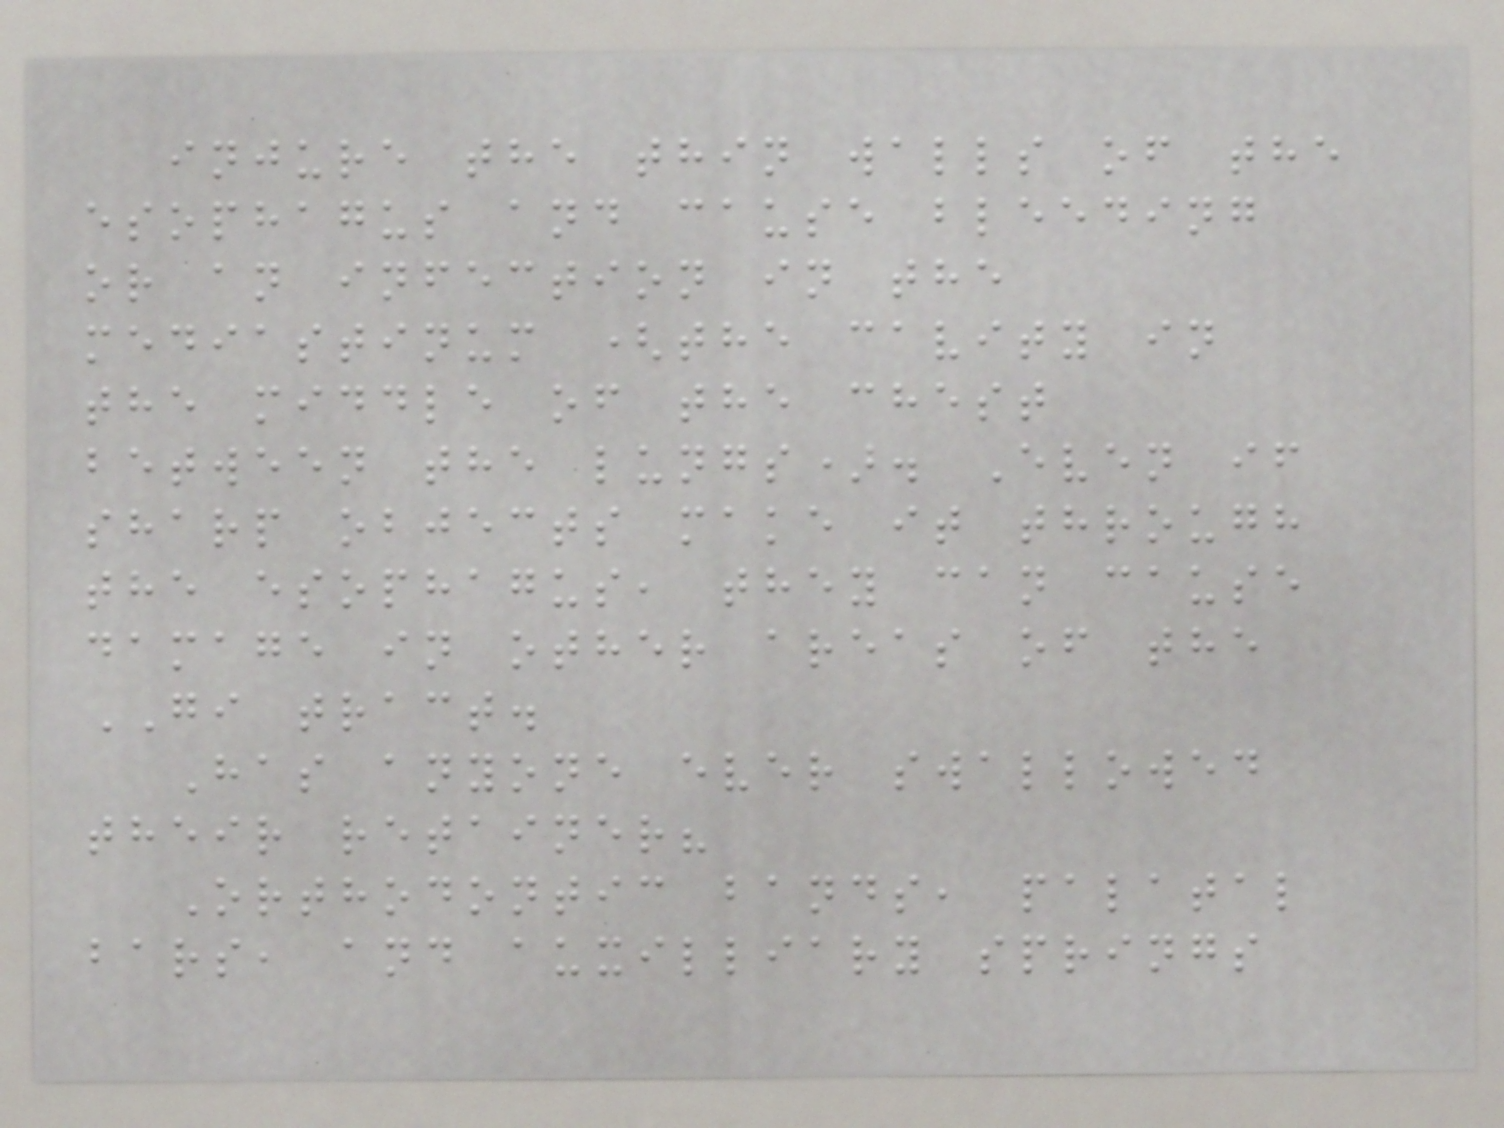injure the thin walls of the
esophagus and cause bleeding
or an infection in the
mediastinum (the cavity in
the middle of the chest
between the lungs). Even if
sharp objects make it through
the esophagus, they can cause
damage in other areas of the
GI tract.
Has anyone ever swallowed
their retainer?
Orthodontic bands, palatal
bars, and auxilliary springs
